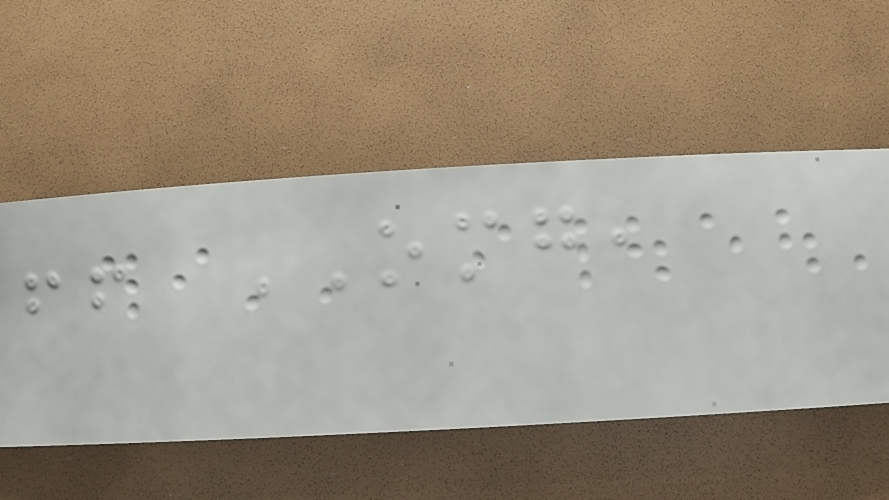!! OMG,
